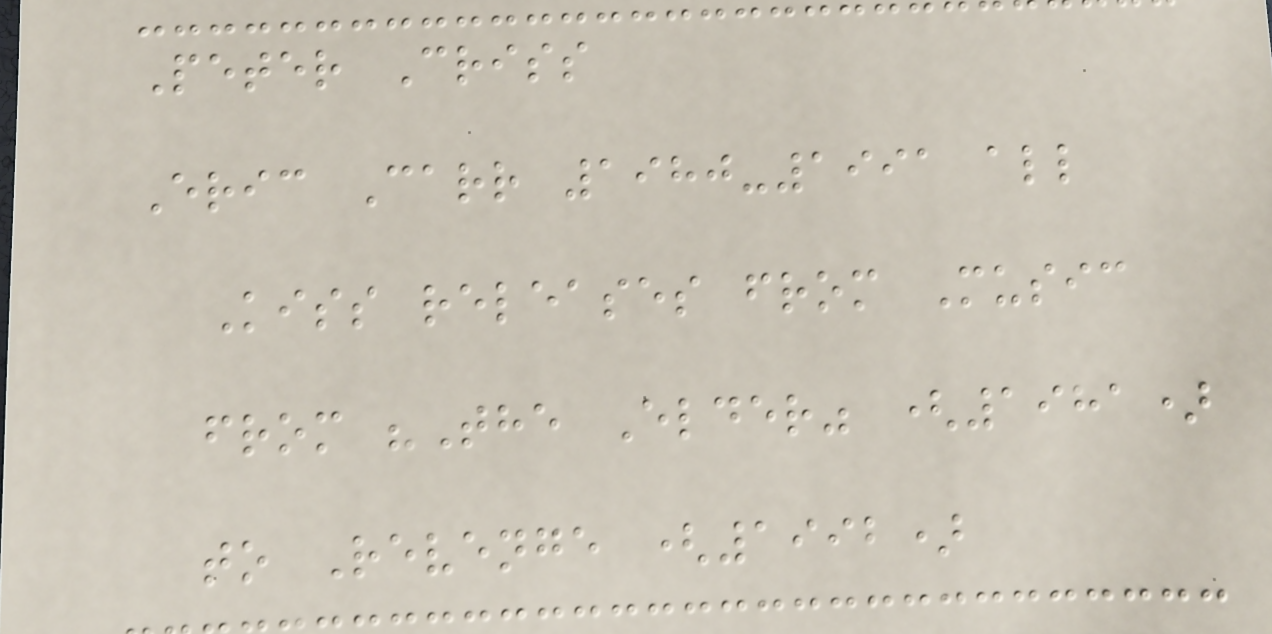Peter Criss
Eric Carr 1980-1991 all
Kiss releases from Music
from "The Elder" (1981)
to Revenge (1992)
